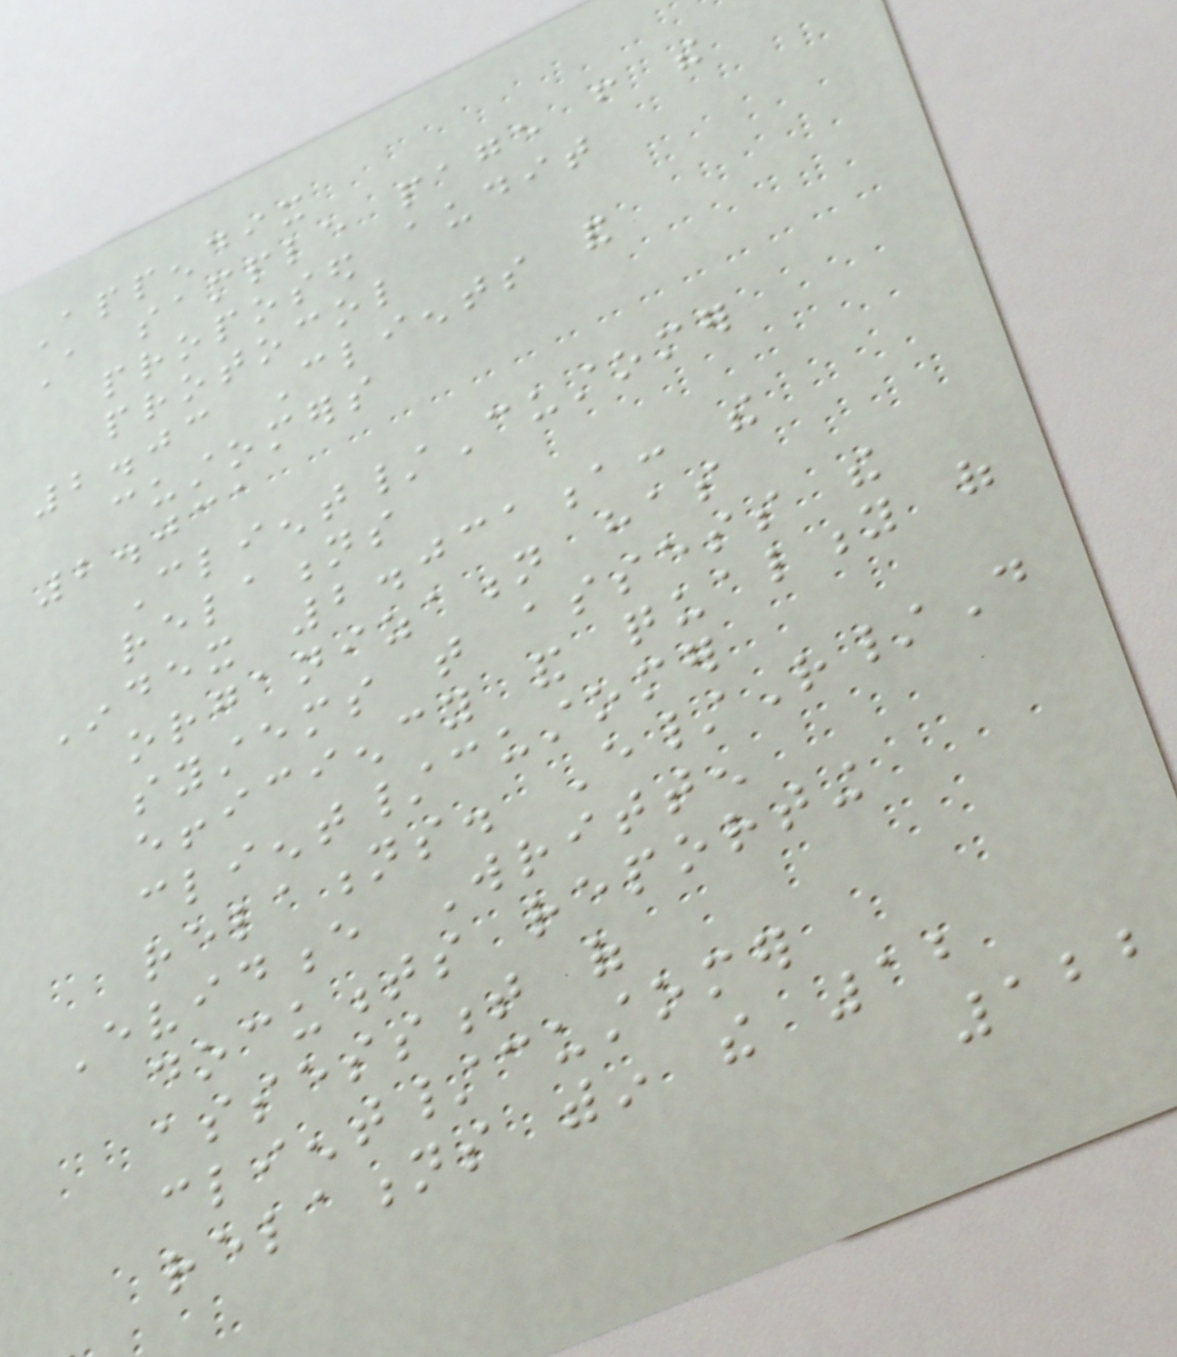Appendix
A sample page from the
proposed audit
protocol
2.03 Clients and
customers
2.031
Client/Customer
relations
Index 2.031a: the
organization has
systems that assess the
efficiency and quality of
client/customer
relations. E/R/D
Evidence Written
documents reporting
assessment of
client/customer
relations within the 12
122
